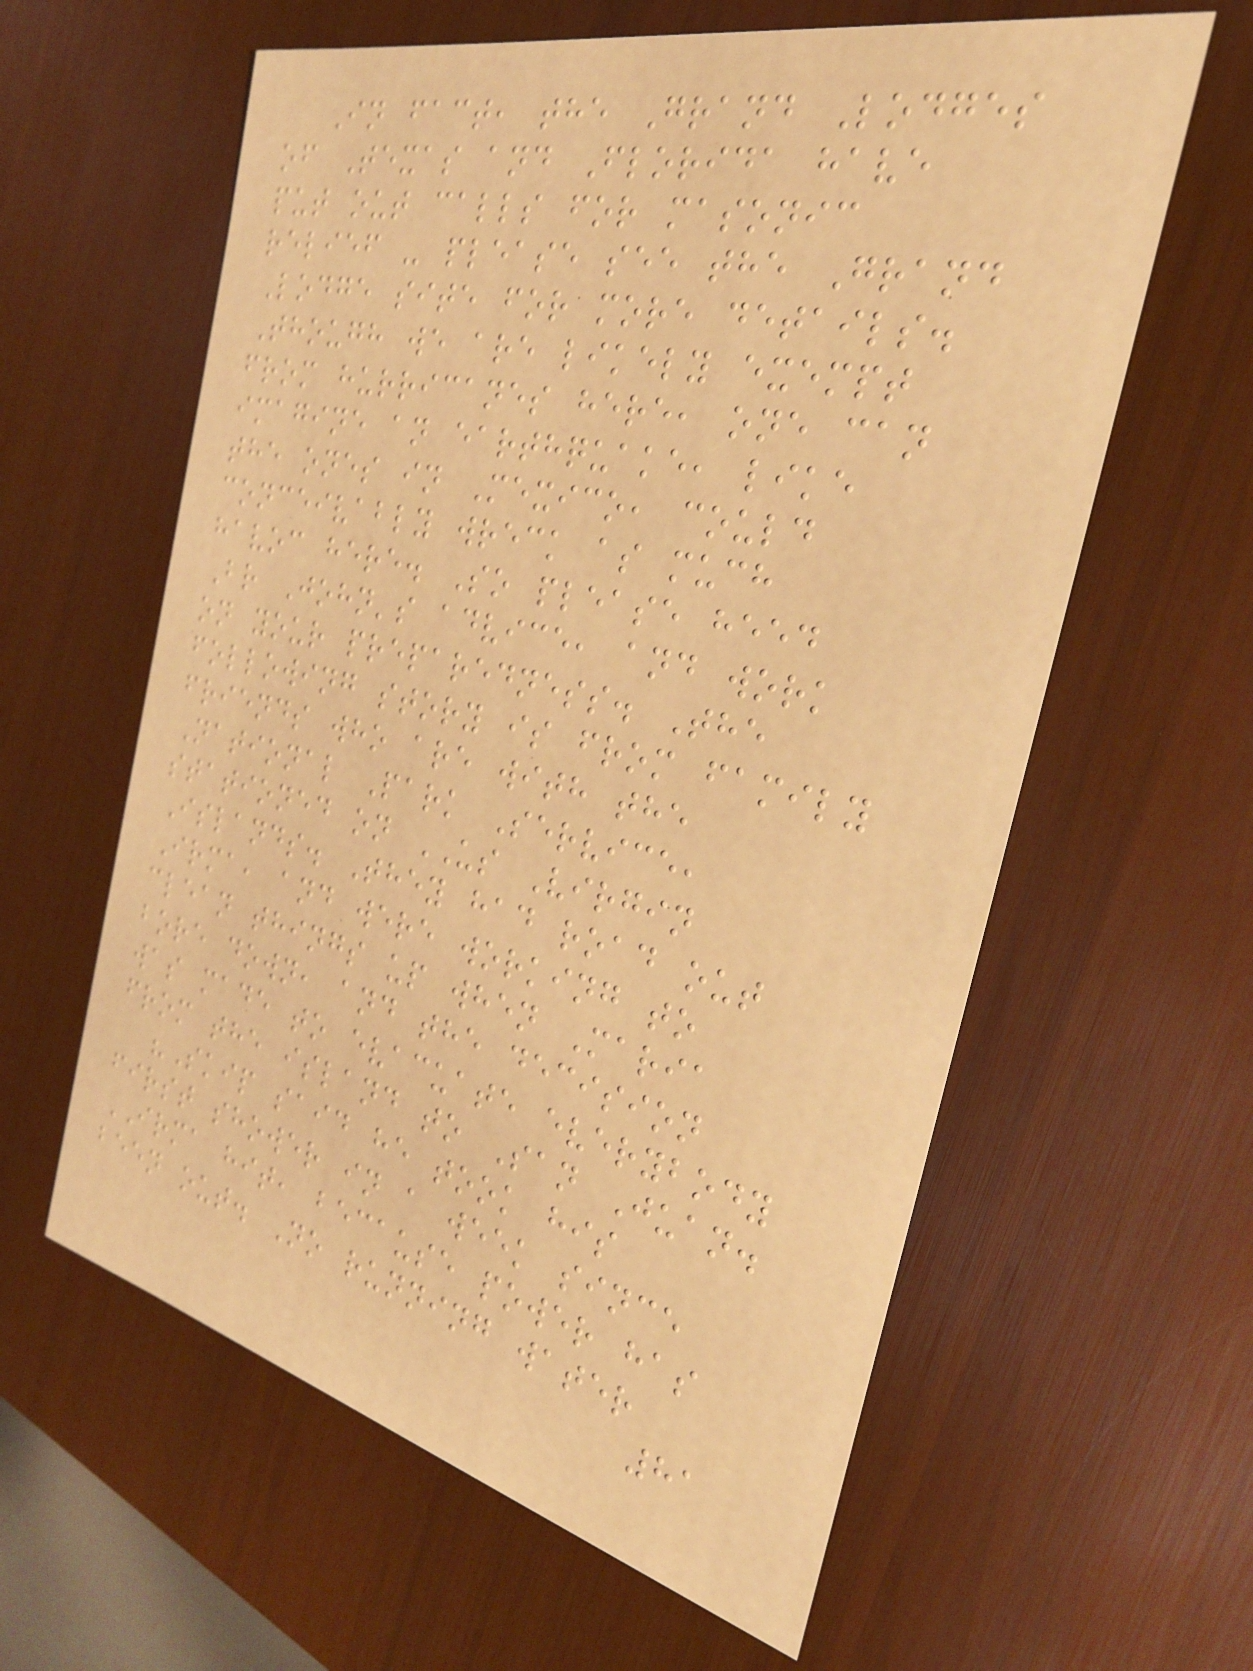In fact, the Grand Lodges
of Texas and Florida have
put out calls for masonic
relief - please see the Grand
Lodge site for more details.
Though we are likely exempt
from hurricanes here, one can
imagine an earthquake, like
the ones in Mexico, could
conceivably wreck as much
havoc here. So please heed
Br John's advice, and work
on your preparedness. The
following story is from family
friends who are with the
National Park Service,
stationed on US Virgin
Islands. They had road out
Irma, and were working to
clean things up when Maria
bore down, and the decision
was made to evacuate everybody
from the island to San Juan.
"Skip said he took his
first shower in a week since
IRMA hit, because power has
been out. No running water
81
